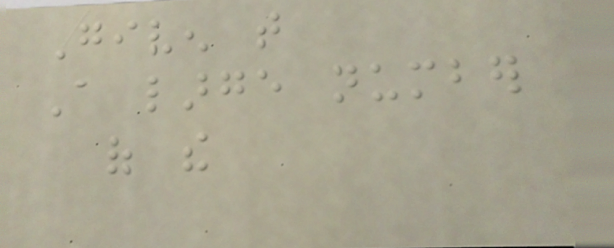Given that
A large number
of the
